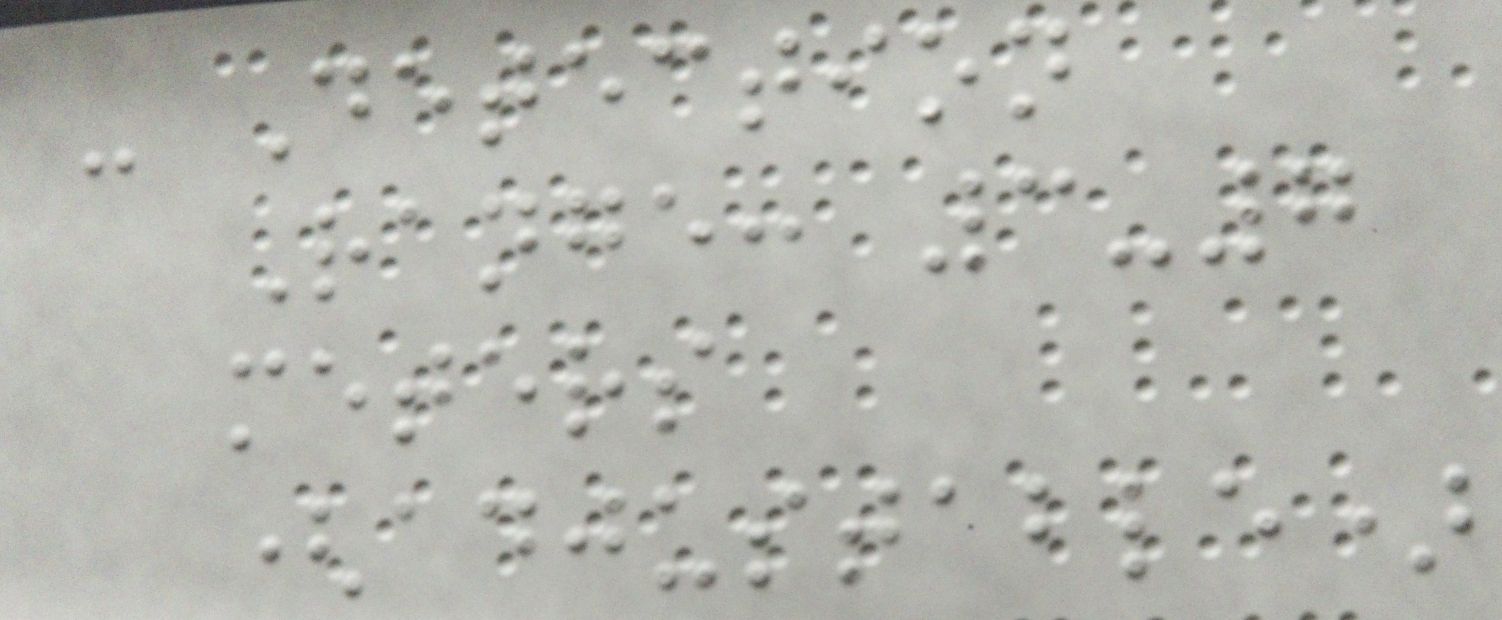- Detection
Range: 3-7
meters
(adjustable)
